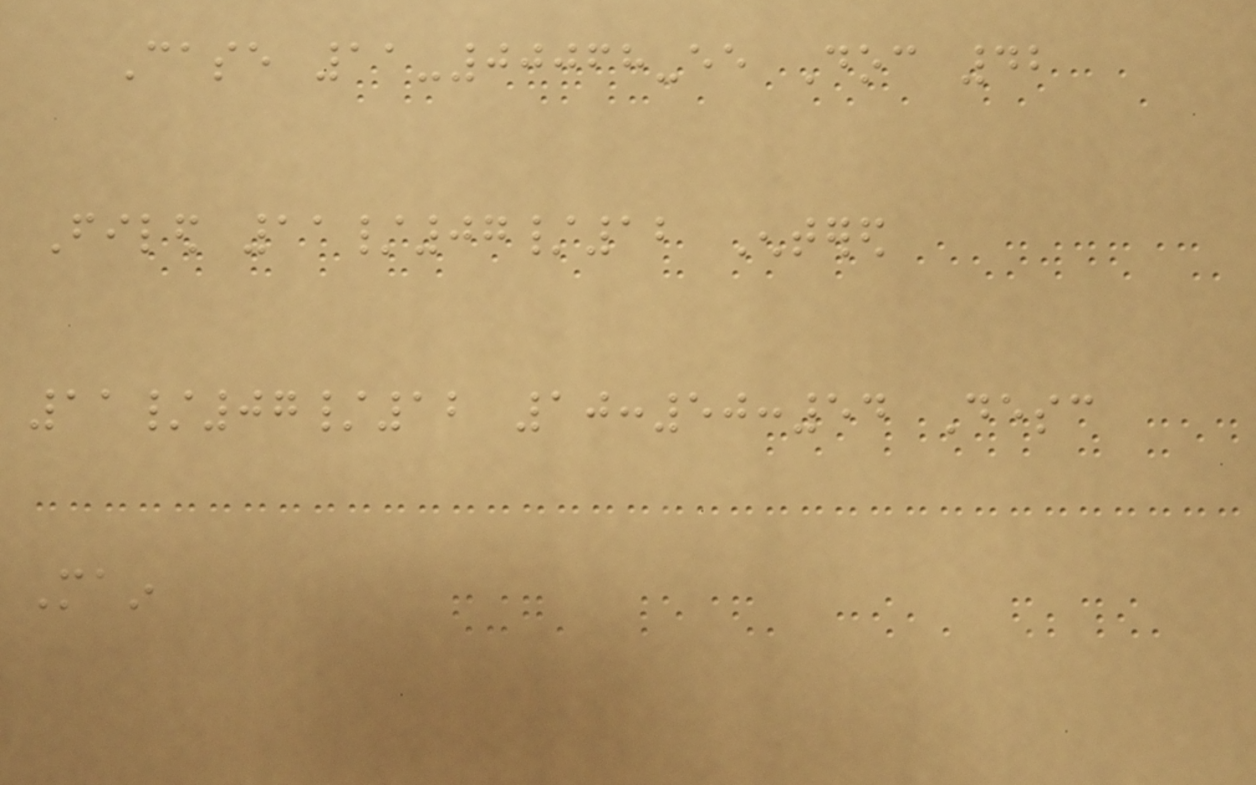Case 11-00068-ee Doc 42
Filed 11/07/12 Entered
11/07/12 10:50:54 Desc
Main
